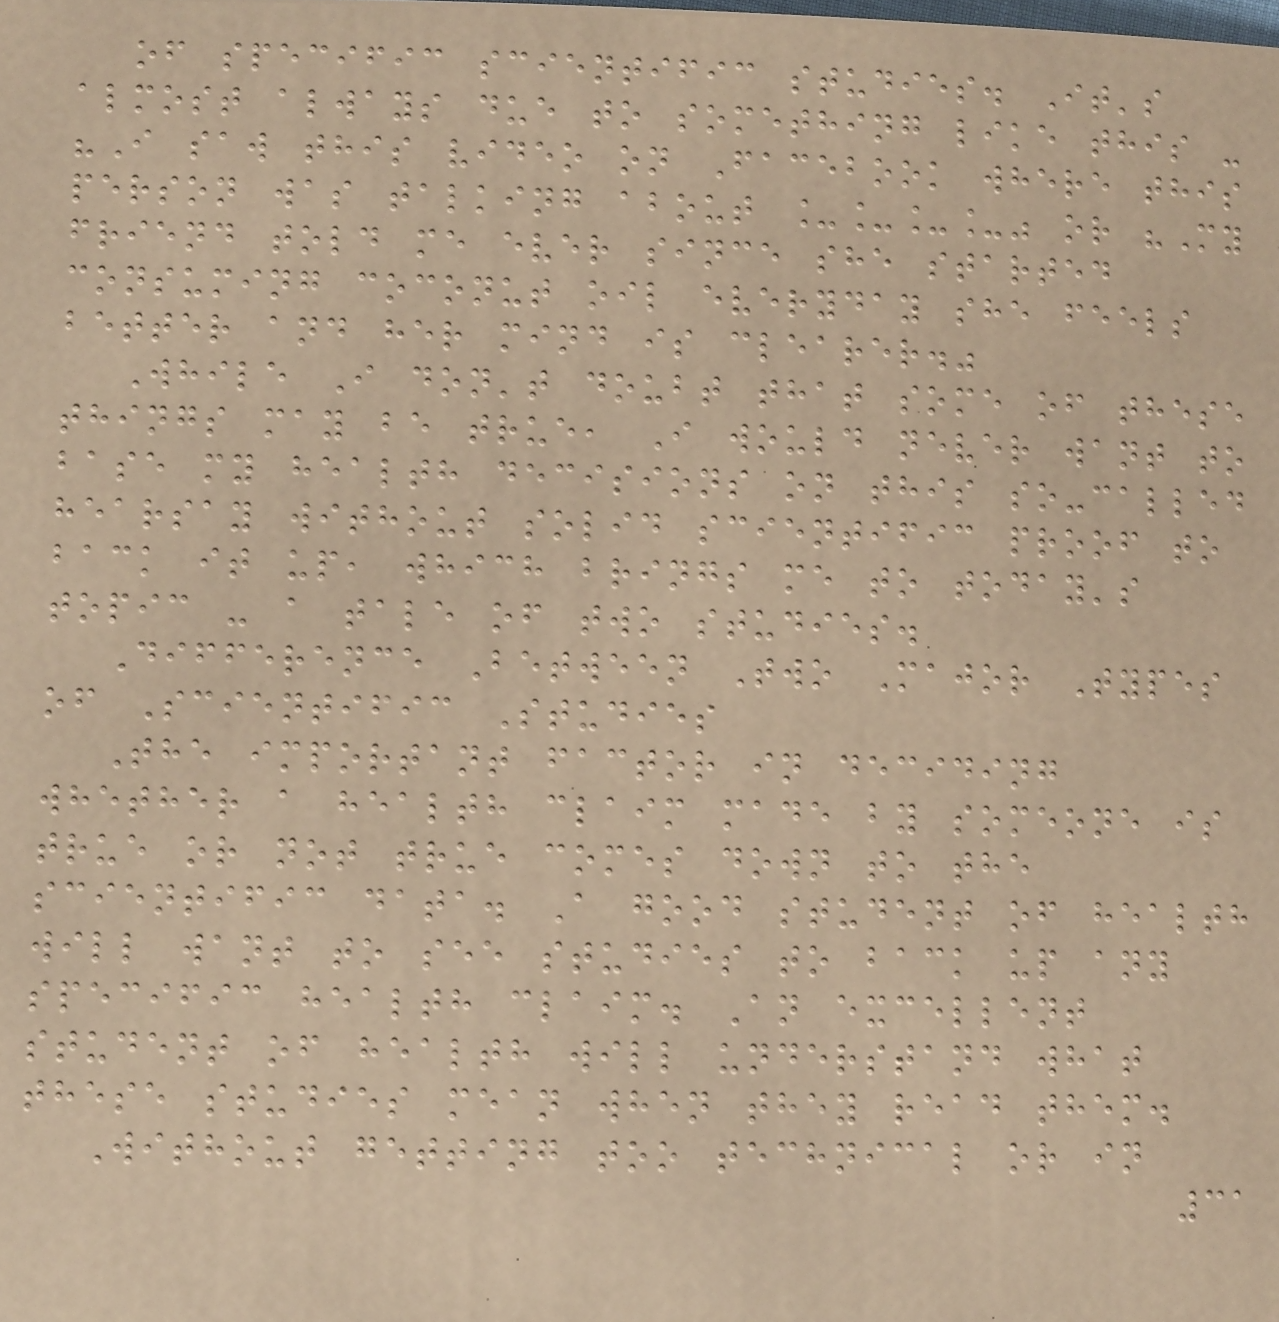of specific scientific studies. It's
almost always due to something like this -
"I saw this video on Facebook where this
person was talking about ____" or "My
friend told me ever since she started
consuming coconut oil everyday she feels
better and her mind is clearer."
While I don't doubt that some of these
things may be true, I would never want to
base my health decisions on this so-called
hearsay without solid scientific proof to
back it up, which brings me to today's
topic - a tale of two studies.
Difference Between Two Major Types
of Scientific Studies
The important factor in deciding
whether a health claim made by someone is
true or not true comes down to the
scientific data. A good student of health
will want to see studies to back up any
specific health claim. An excellent
student of health will understand what
these studies mean when they read them.
Without getting too technical or in
31
